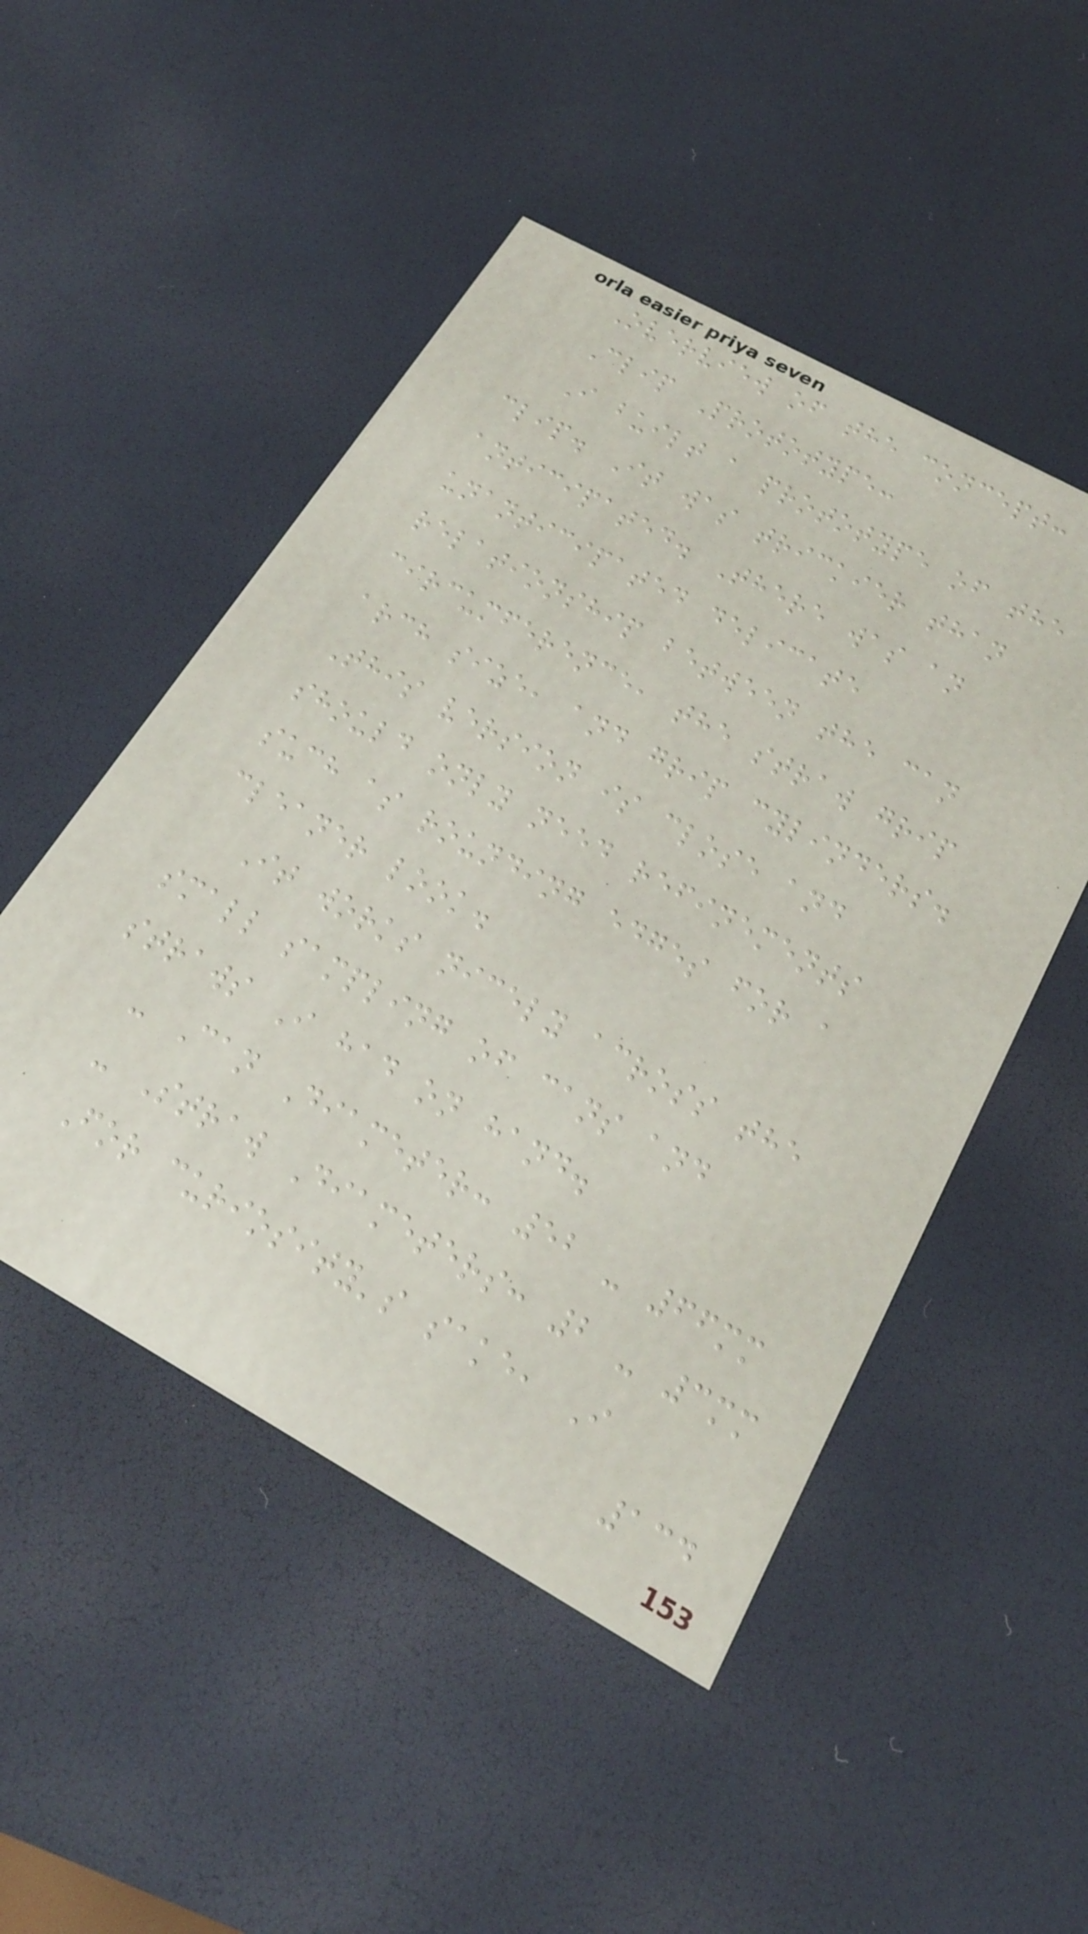Overview of the concept:
Clip Prototype:
I built a prototype of the
clip. It was trickier than
anticipated. There was an
unanticipated delicate
relationship between the can
circumference, the straw grip
arch size, and grip cylinders.
This version is close and
should only need refinements
such as rounding edges for a
cleaner look.
It works nicely across the
small sampling of cans and
straws I had on hand.
- Can Diameter: 52 - 66mm
- Straw Diameters: 2 - 3mm
For curiosity's sake, I
134
